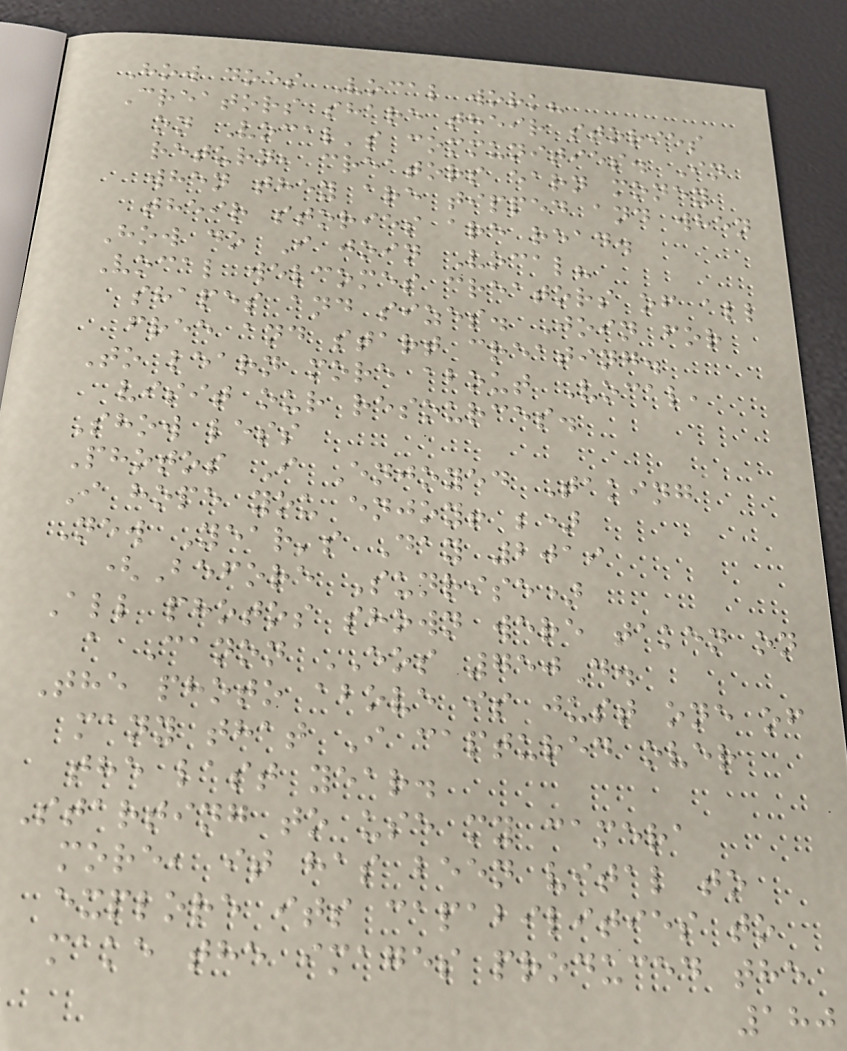How does Vocal work?
Creators share their stories
on Vocal's communities. In
return, creators earn money
when they are tipped and when
their stories are read.
How do I join Vocal?
Vocal welcomes creators of all
shapes and sizes. Join for
free and start creating.
To learn more about Vocal,
visit our resources.
Show less
Photos I Enjoyed Taking
I hope you enjoy! ;)
New Year's Day 2019
(Before Sunrise)
All photos shown were taken on
a Canon EOS 750D.
The photo above is just one of
many that I captured over
the last year.
Starting to use my camera
more, it has been vital to
explore its capabilities to
make the images produced the
180
